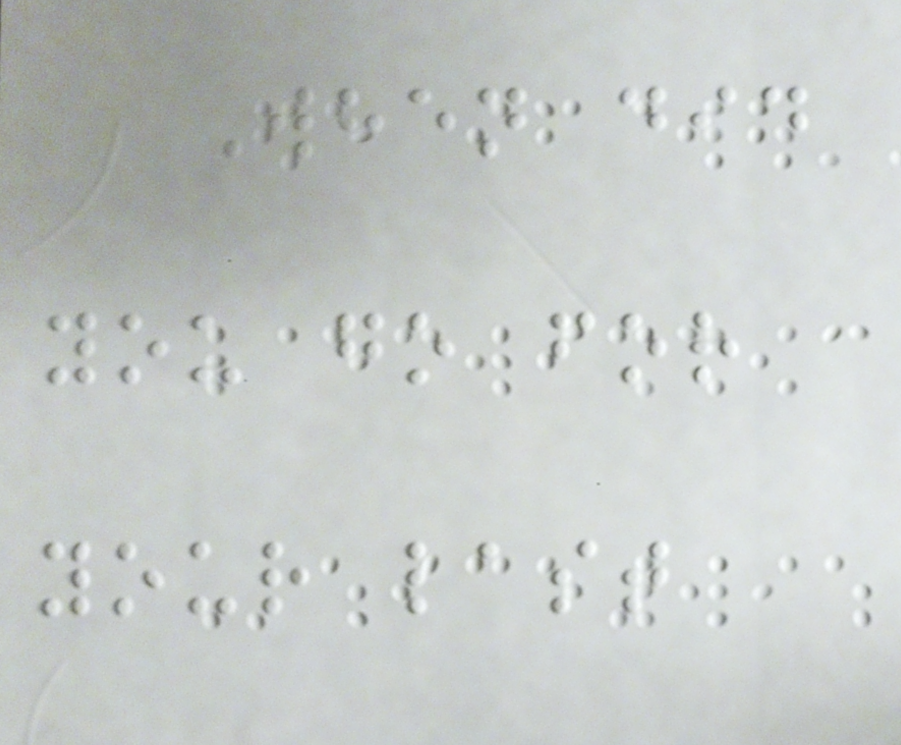When did
you go for
your last
